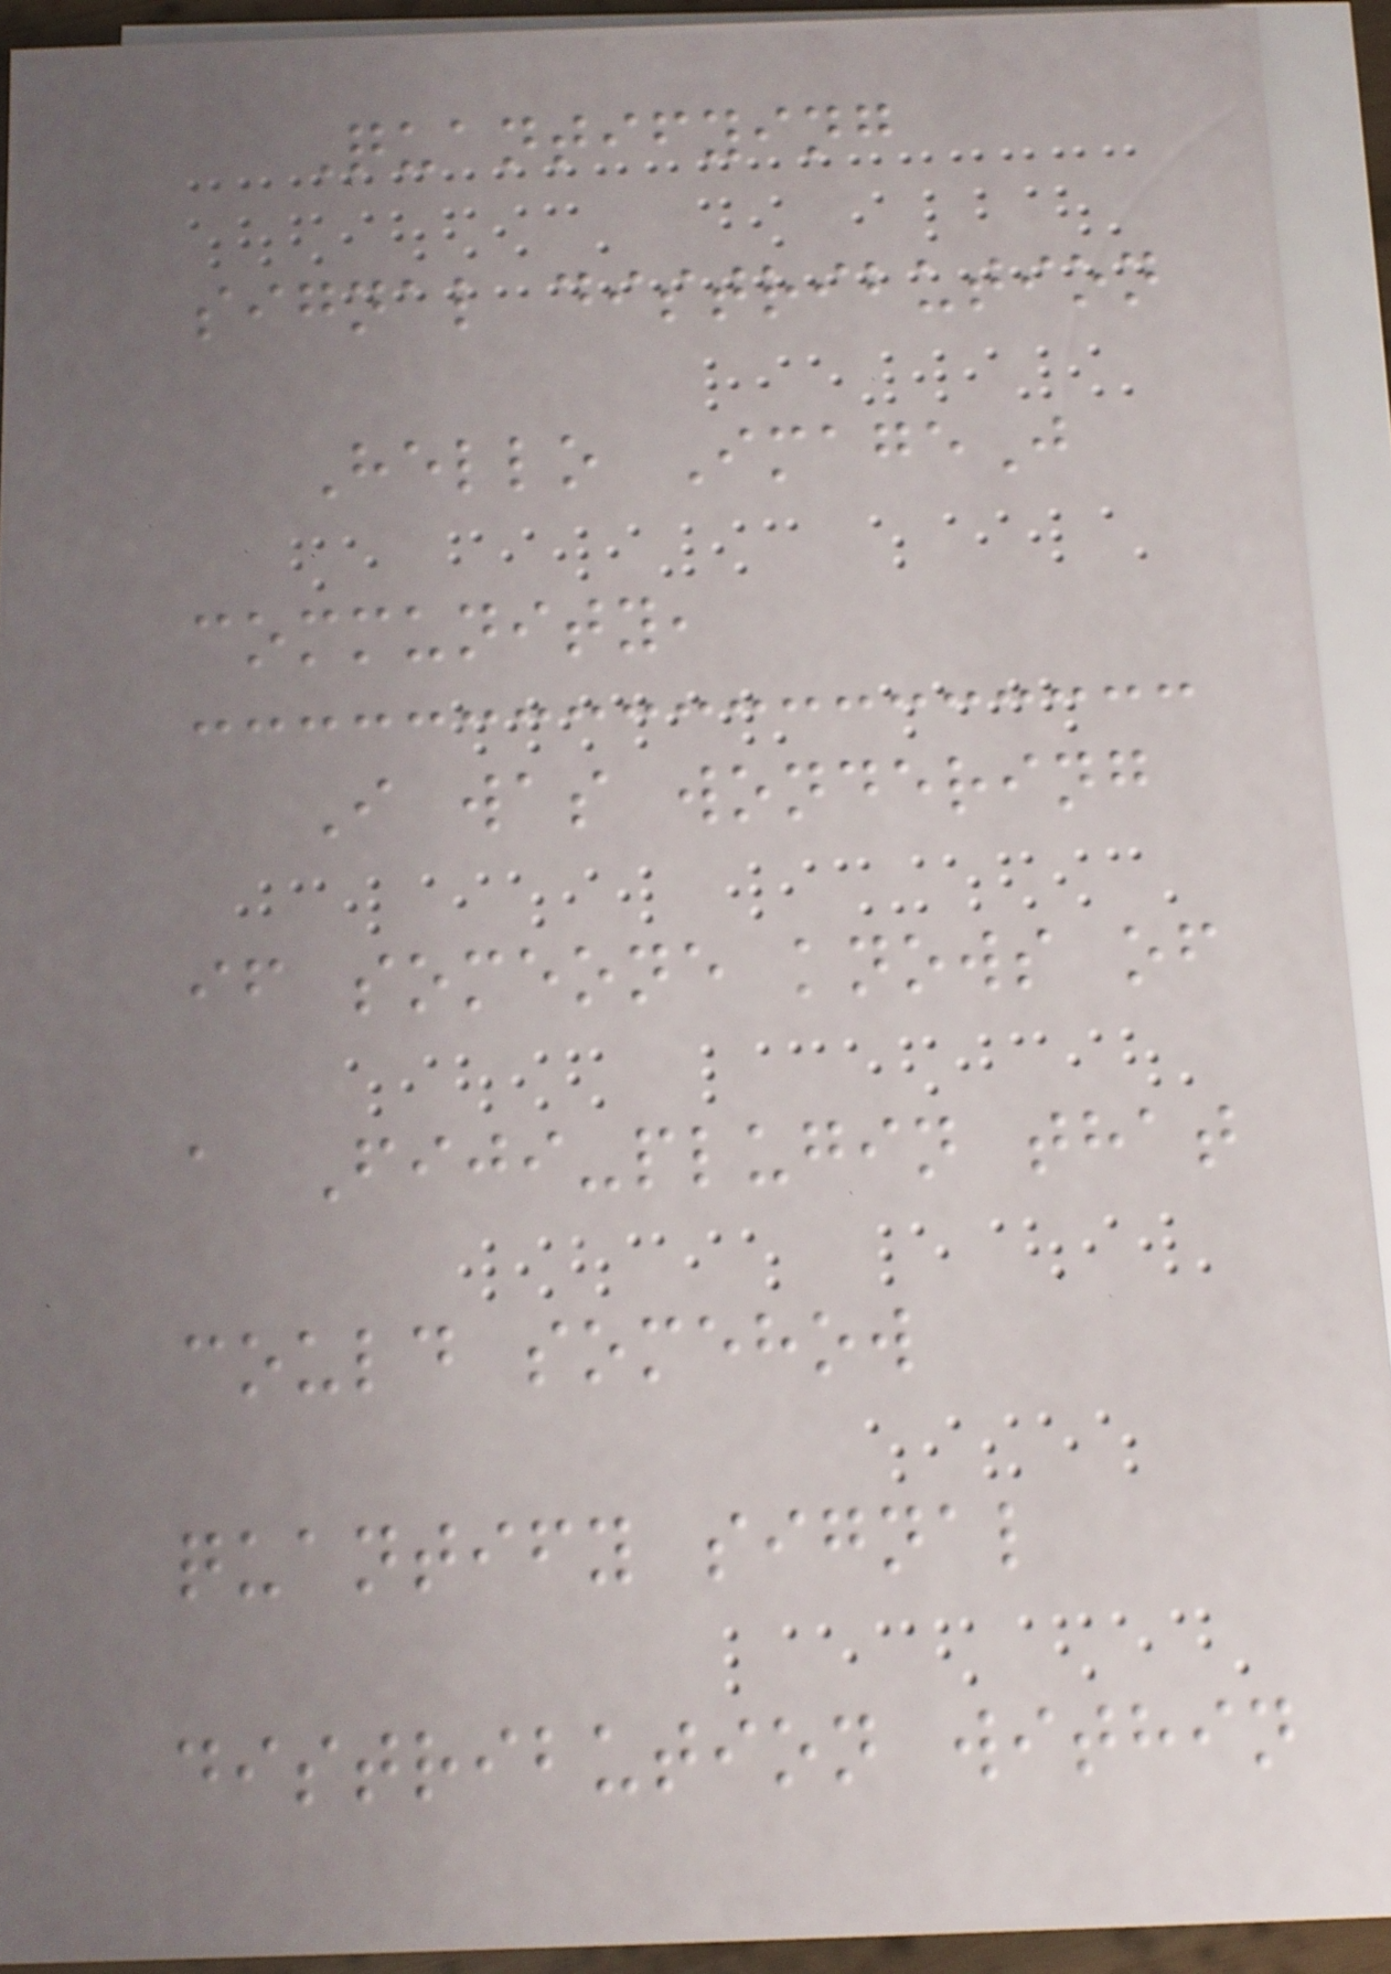Quantifying
signal distribution
Hello ImageJ
community,
I was wondering
if someone knows of
a Fiji-plugin that
could somehow
quantify signal
distribution within
